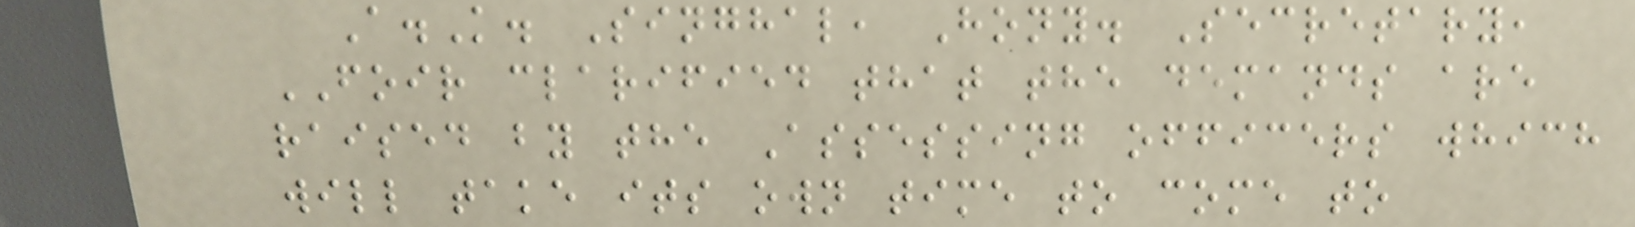A.K. Singhal, Hony. Secretary,
FOIR clarified that the demands are
raised by the Assessing officers which
will take its own time to come to
